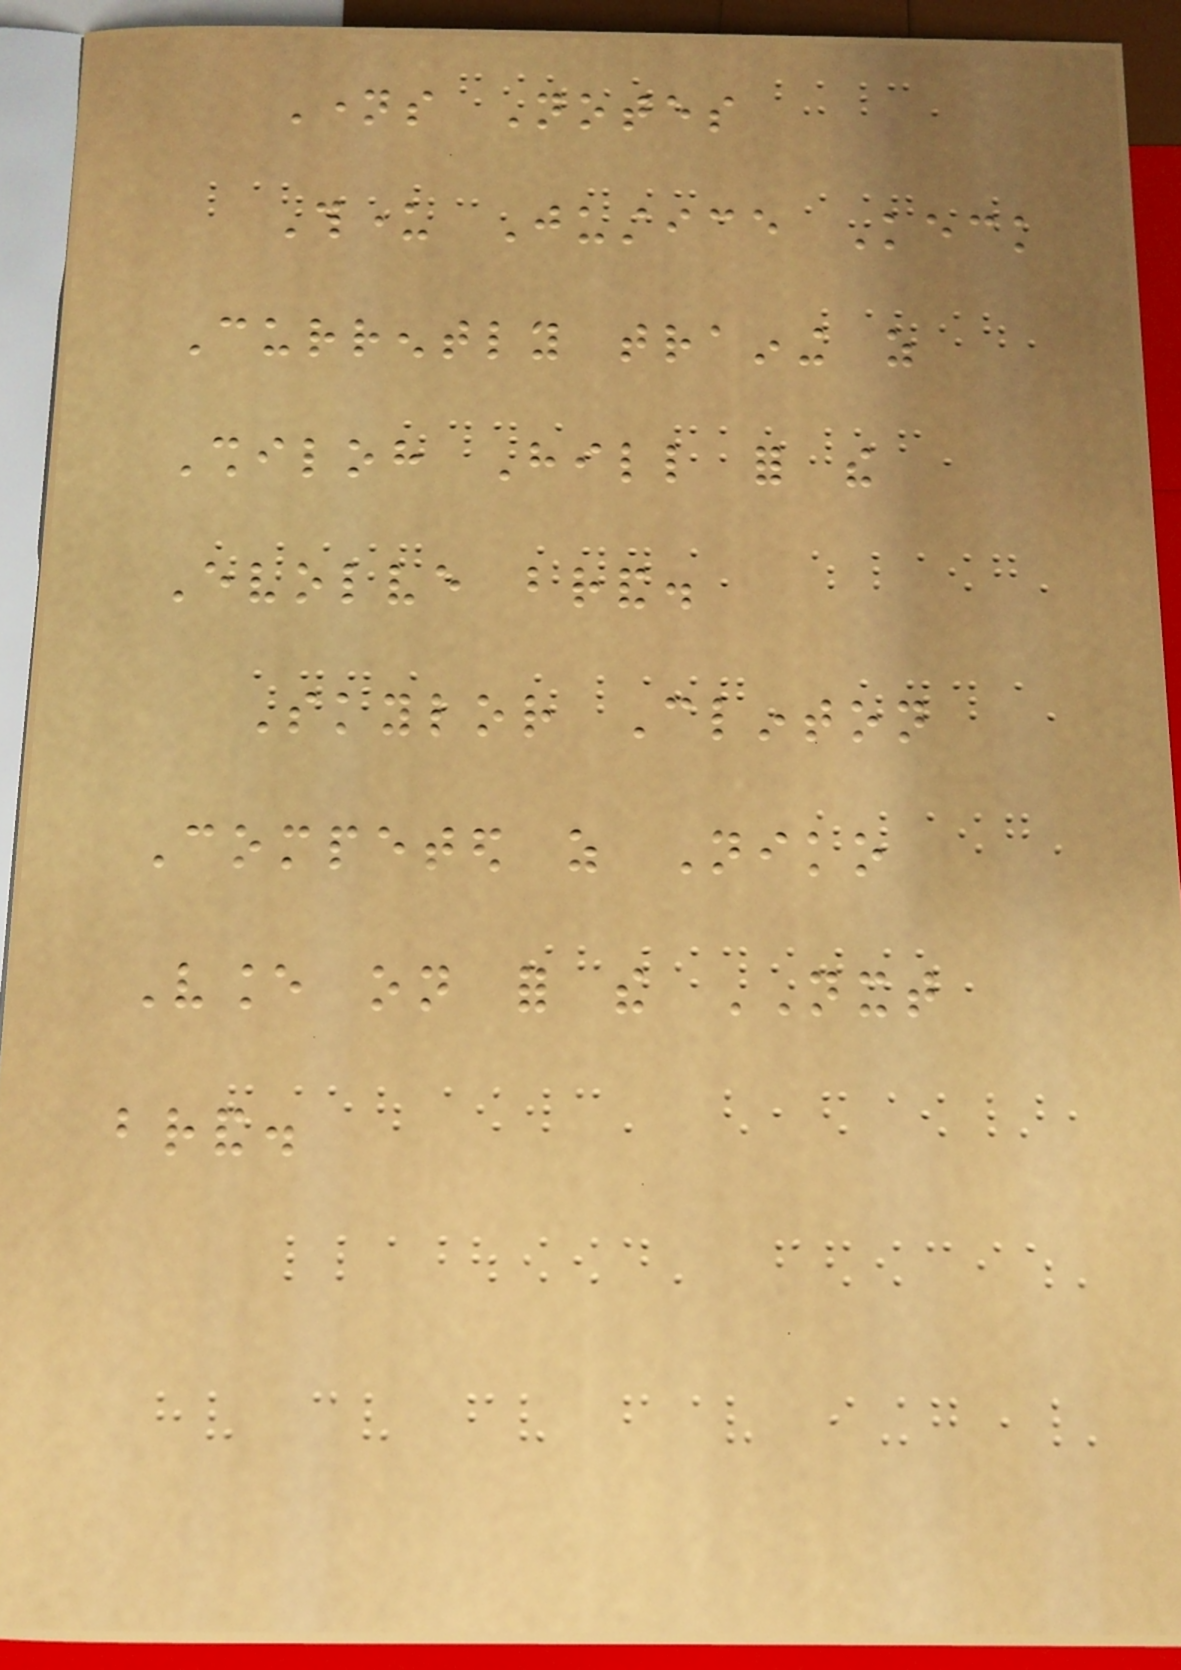Names Notes
Thunder Justice Keck
Currently training as
Shiloh Hill for the
Evolve brand.
Skylor Clinton
Competed as Niko
Vance on for the NXT
brand.
